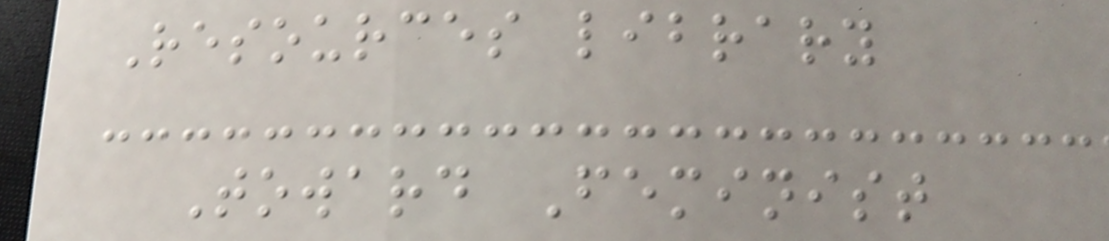Resources library
Toward Feminist
